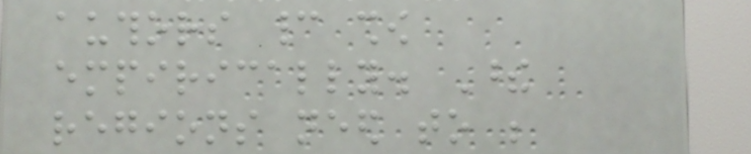authors cannot show
empirically. These
regions need to be
